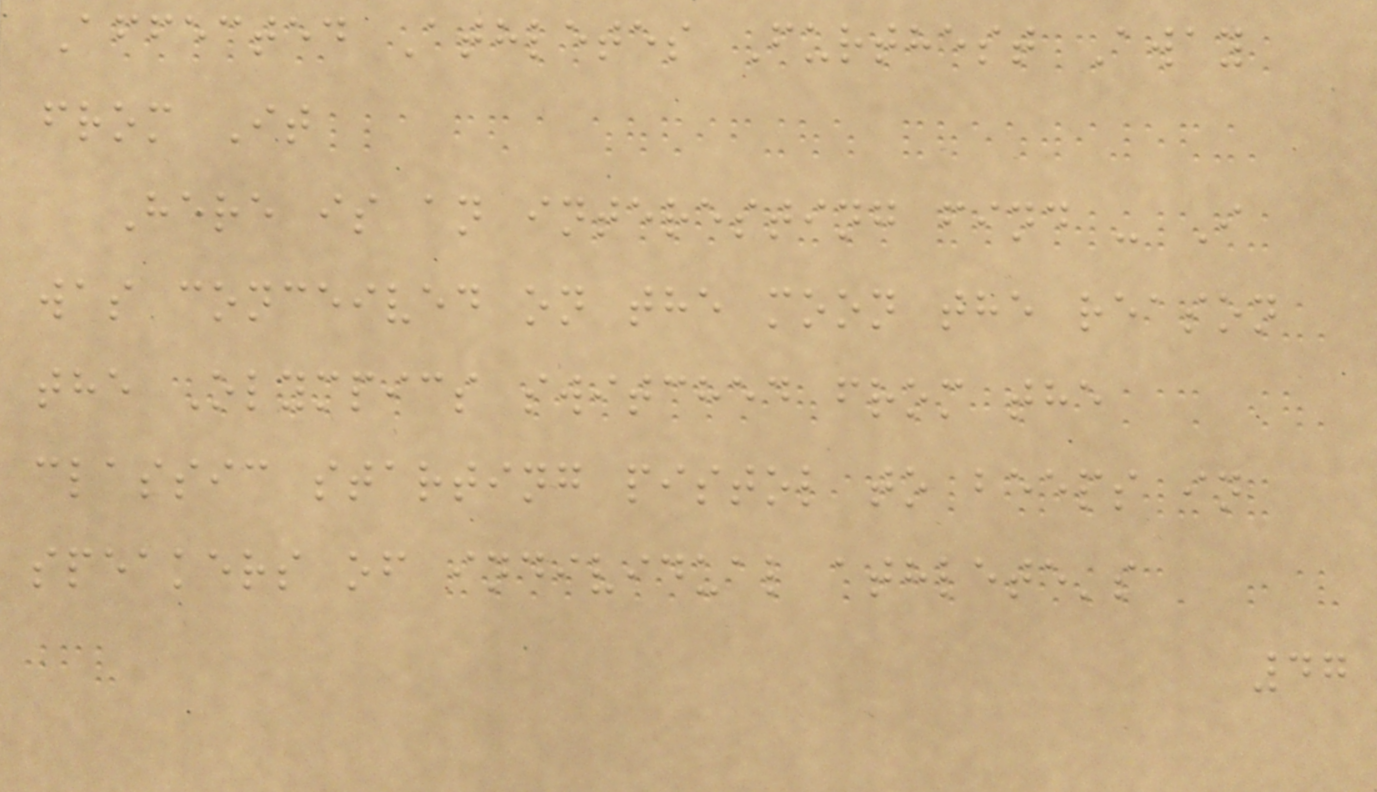Affected Athletes Furthest Away
from It
Here is an interesting find - I
was conceived on the moon the reason
the Olympics switched from the
classic starting pistol to beeps in
speakers of individual athlete's
47
